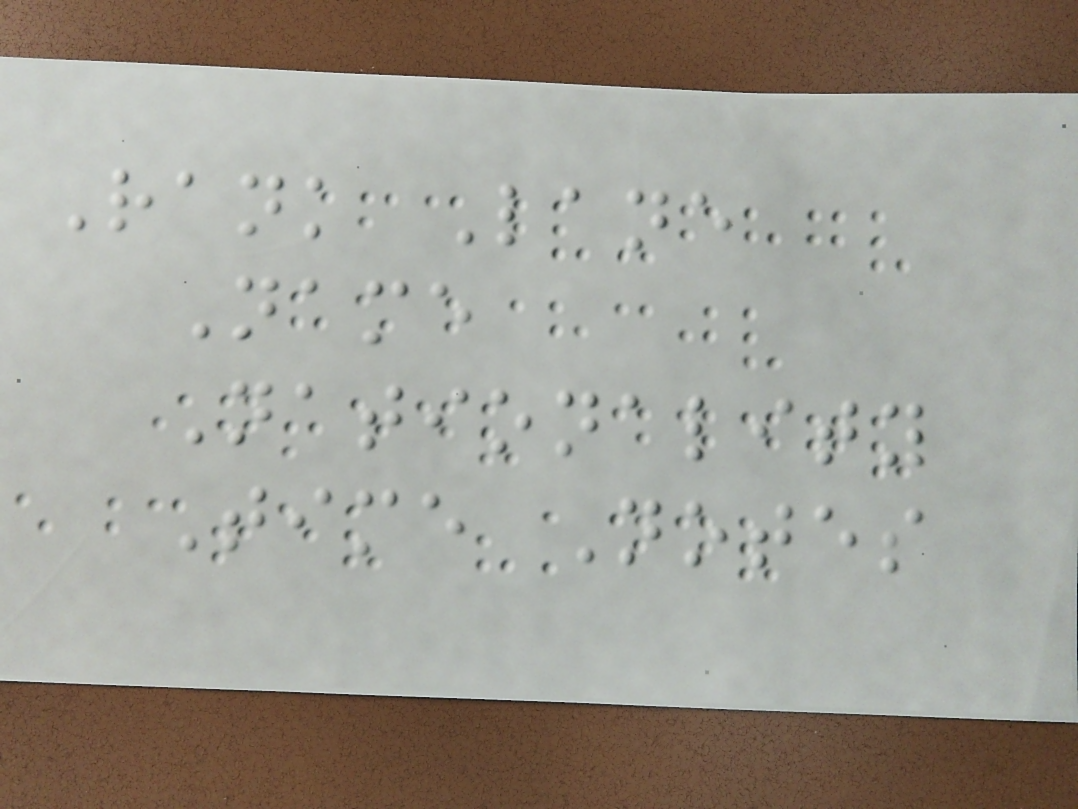Rank Lane
Name
Nationality
Time Notes
